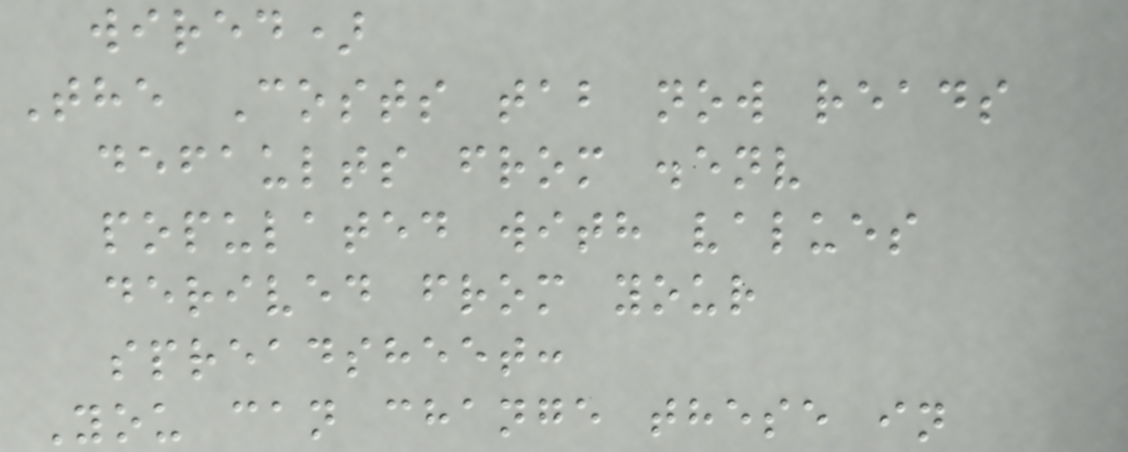wired)
The Costs tab now reads
defaults from .env
populated with values
derived from your
spreadsheet:
You can change these in
